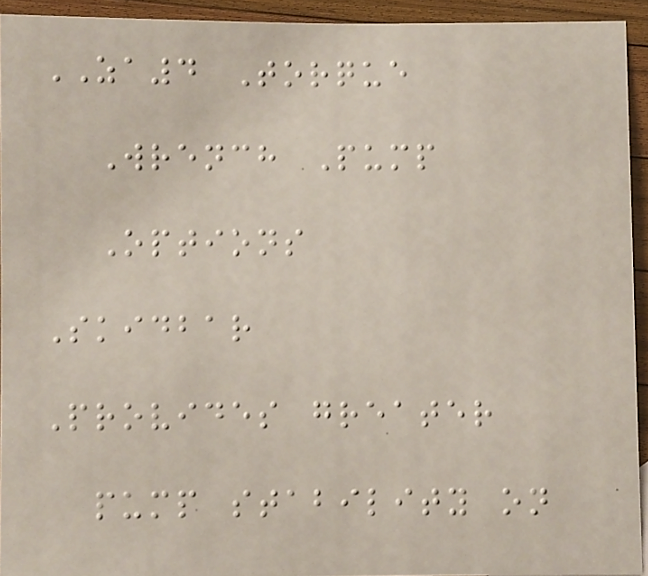ZA4 Torque
Wrench Pump
Options
Skidbar
Provides greater
pump stability on
